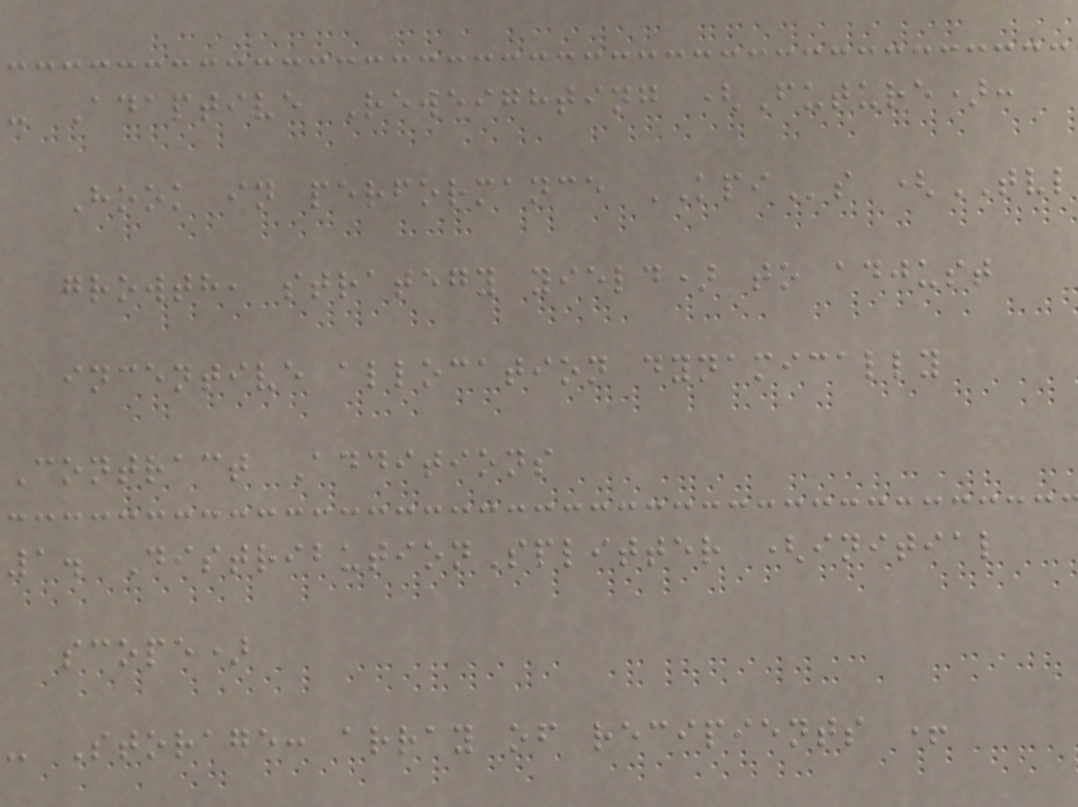- Adaptive Reweighting (Future):
Hook in performance KPIs (TVL
growth, strategy yield) to adjust
incentive allocation dynamically
Contract Additions
1. DistributionSplitter (initial
scope)
- Storage: array of recipients +
